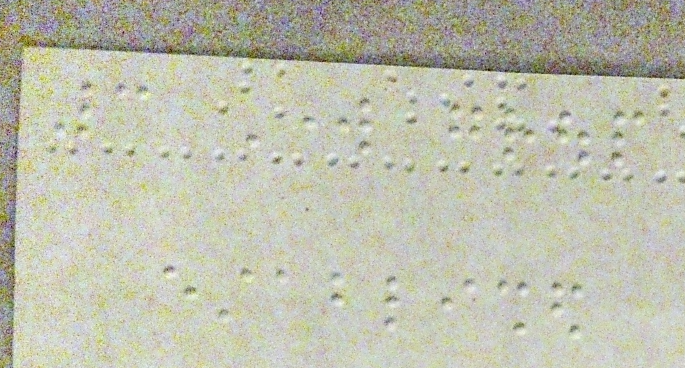3 Work group
established
